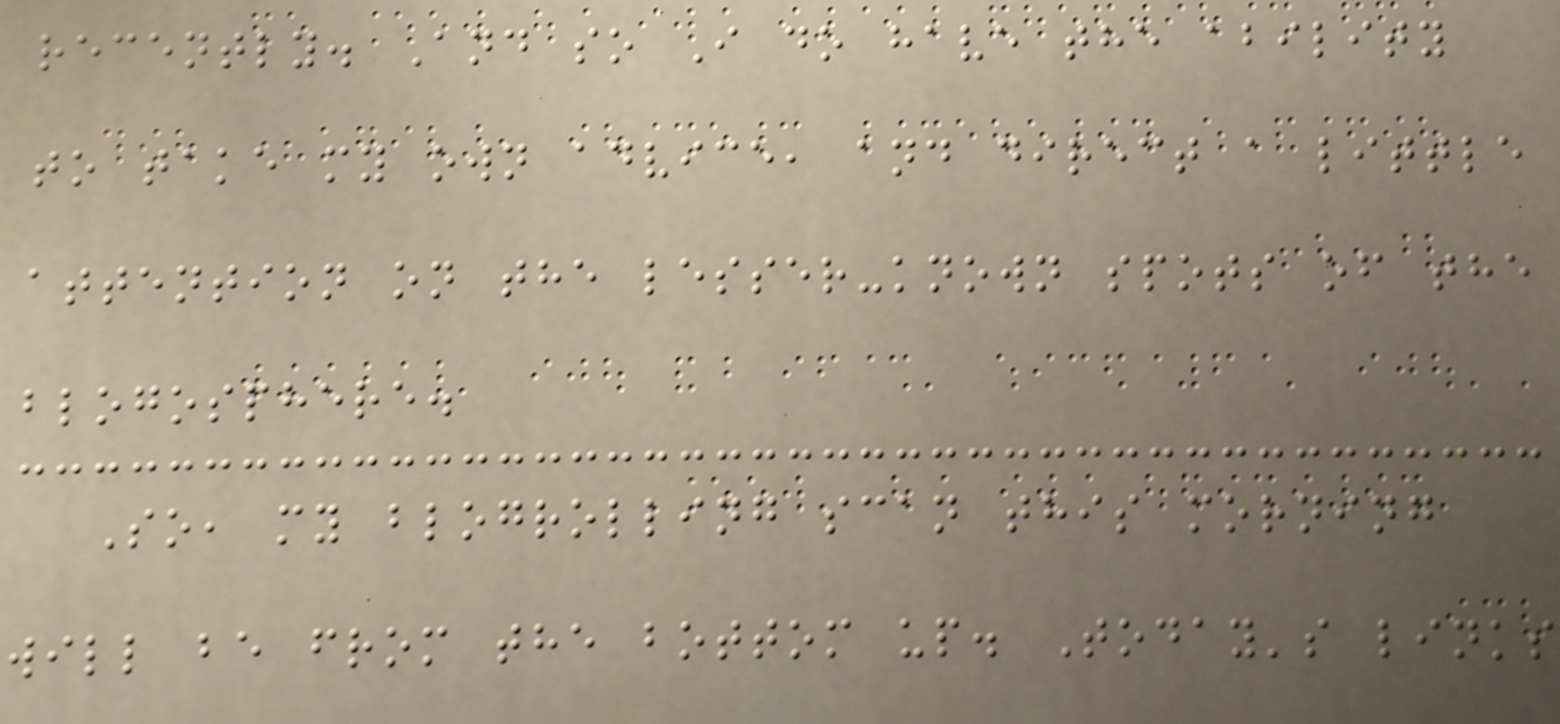recently. And so I do have the ability
to take my own advice, and direct a little
attention on the lesser-known spots of the
blogosphere.
So, my blogrolling scan this morning
will be from the bottom up. Today's links
